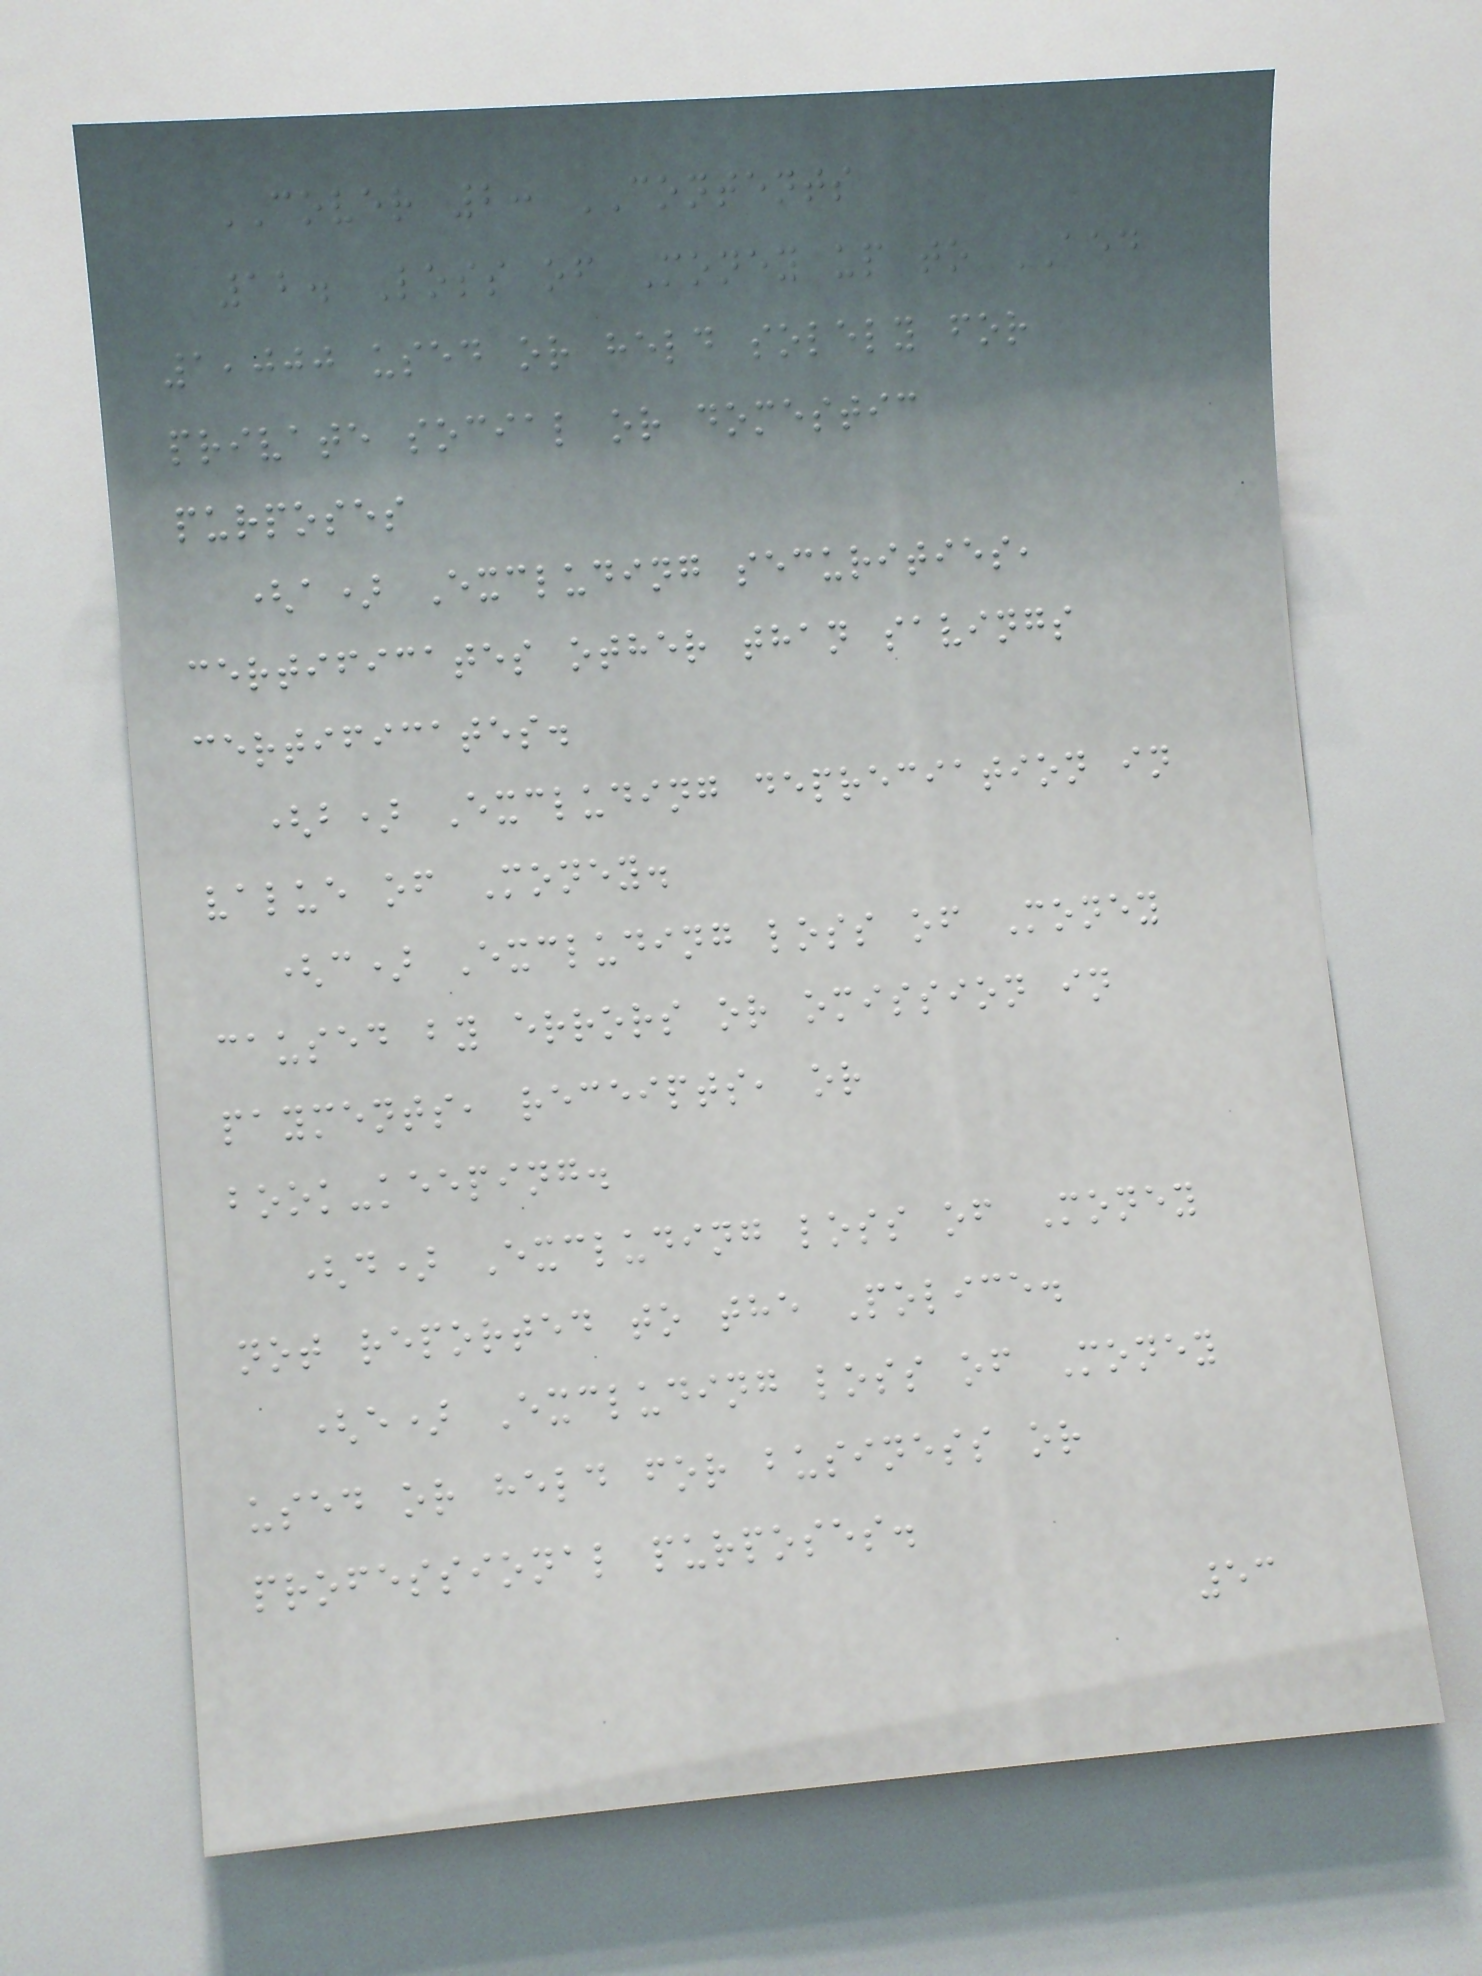COVER 2: CONTENTS
12. Loss of Money up to AED
1,000 used or held solely for
private social or domestic
purposes
(a) Excluding securities,
certificates other than savings
certificates.
(b) Excluding depreciation in
value of Money.
(c) Excluding loss of Money
caused by errors or omission in
payments, receipts, or
book-keeping.
(d) Excluding loss of Money
not reported to the Police.
(e) Excluding loss of Money
used or held for business or
professional purposes.
53
